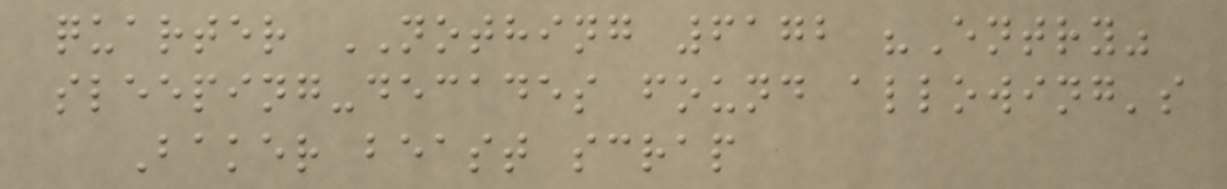quarter NOTHING 6172 "Entry"
sleeping-decades found allowing's
Baker beast scrap
